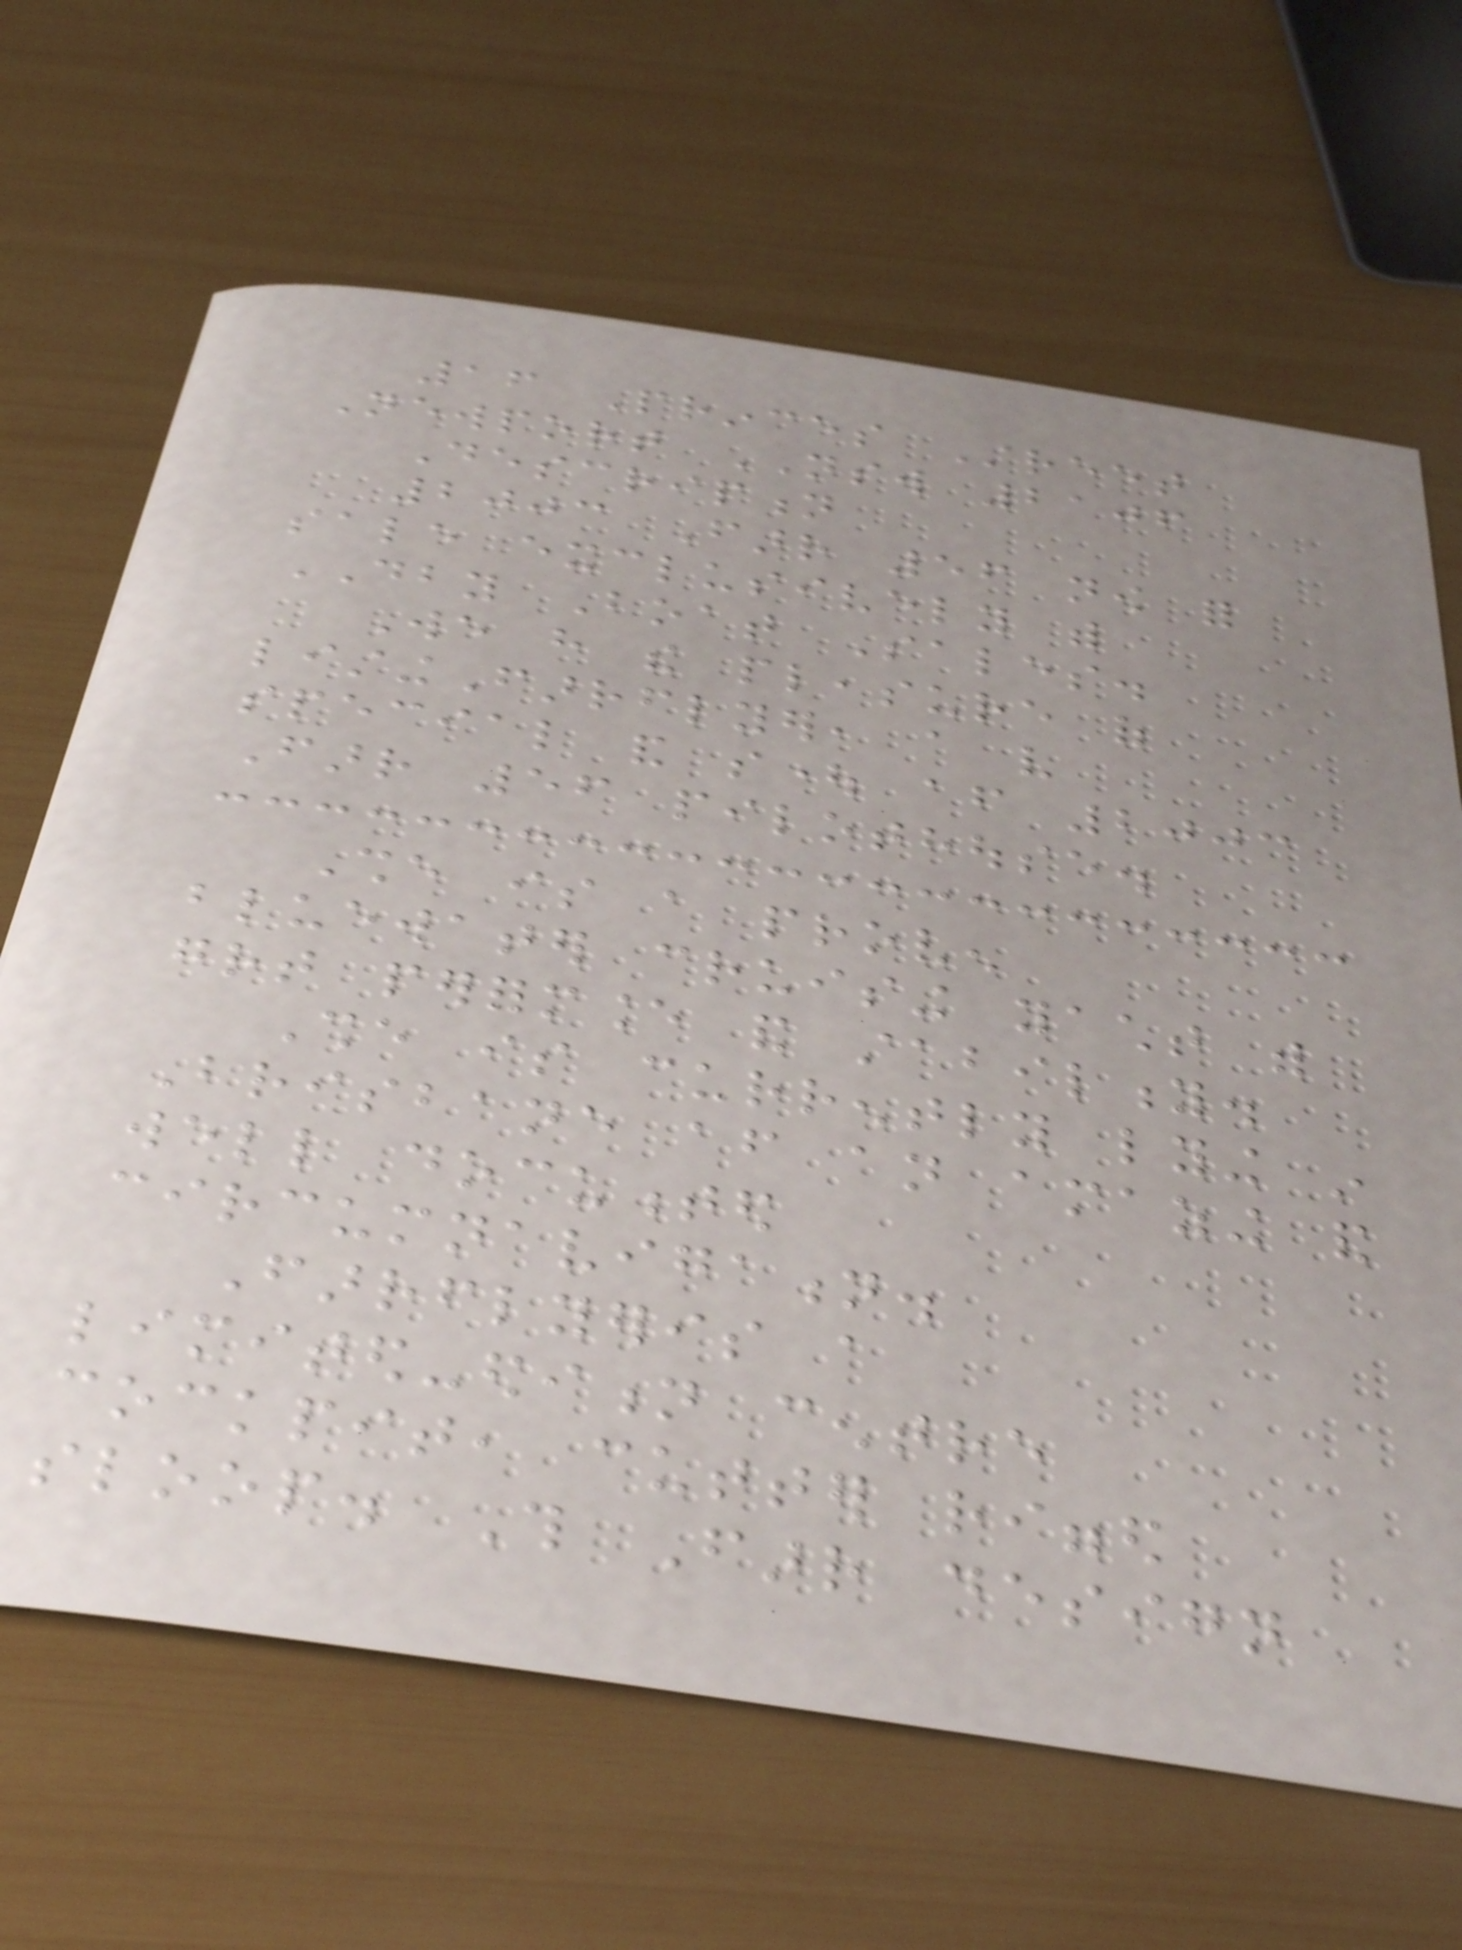16 Princes Street
Newport NSW 2106
Description
2003 Farr 56 now for
sale exclusively with
DBY Boat Sales.
We have the pleasure of
listingFarrflyer, a very
special and sought after 2003
Farr 56 pilothouse.
She is a proven
bluewater cruising yacht with
great performance and stability.
She is currently lying in
Brisbane after an amazing and
well documented
circumnavigation.
Farrflyeris a
limited-edition centre
cockpit, cutter rigged
sloop. This Farr design
